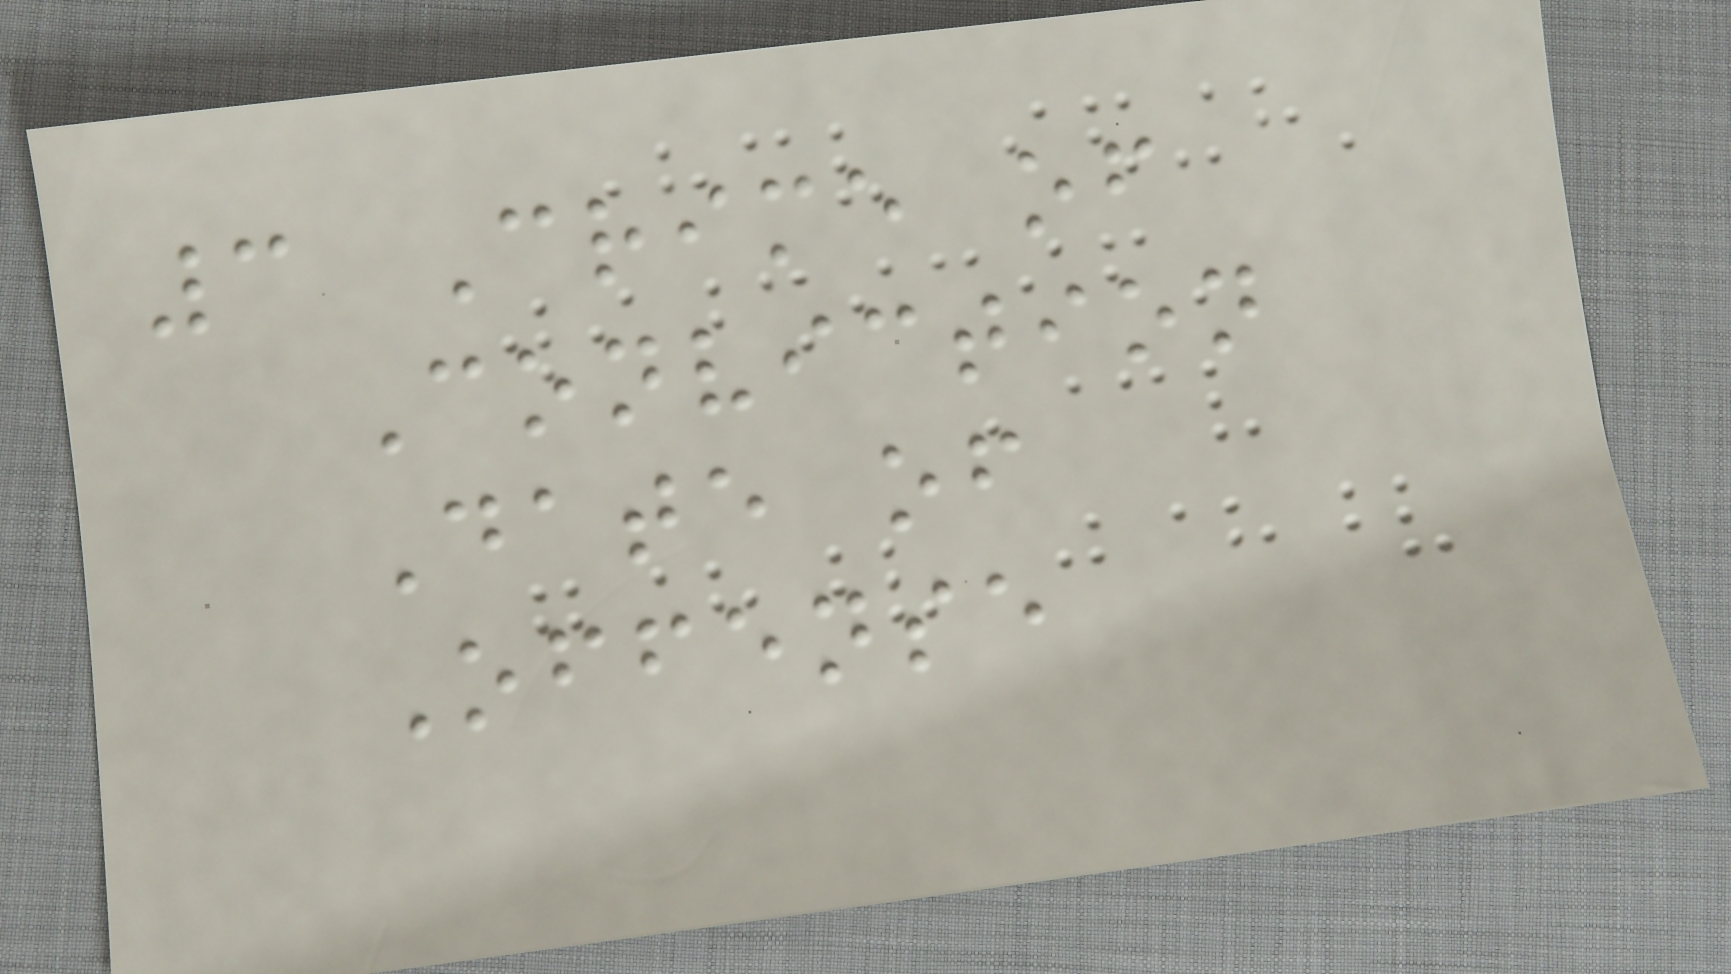3 Crime of
Conviction
Date of
Offense
